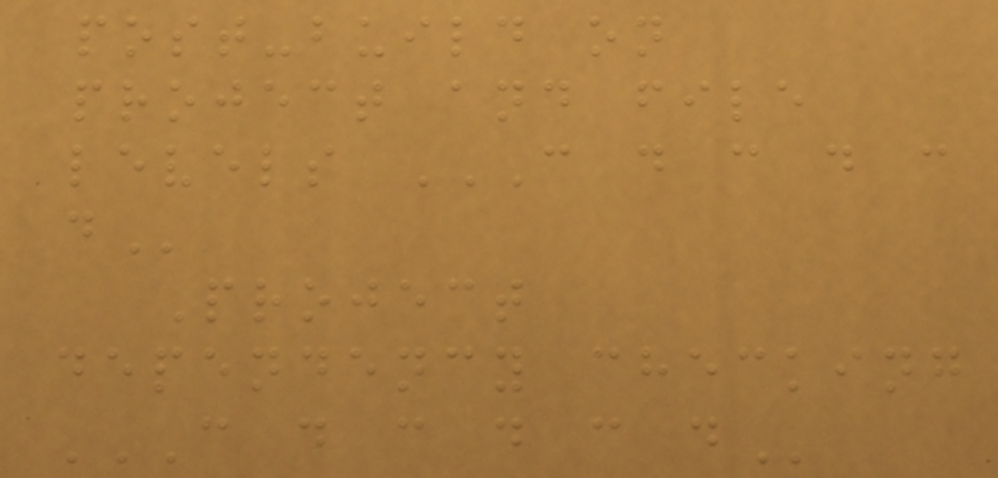post-build on
project and file
levels C D C D C
D
Project
dependency checking
C D C D C D
